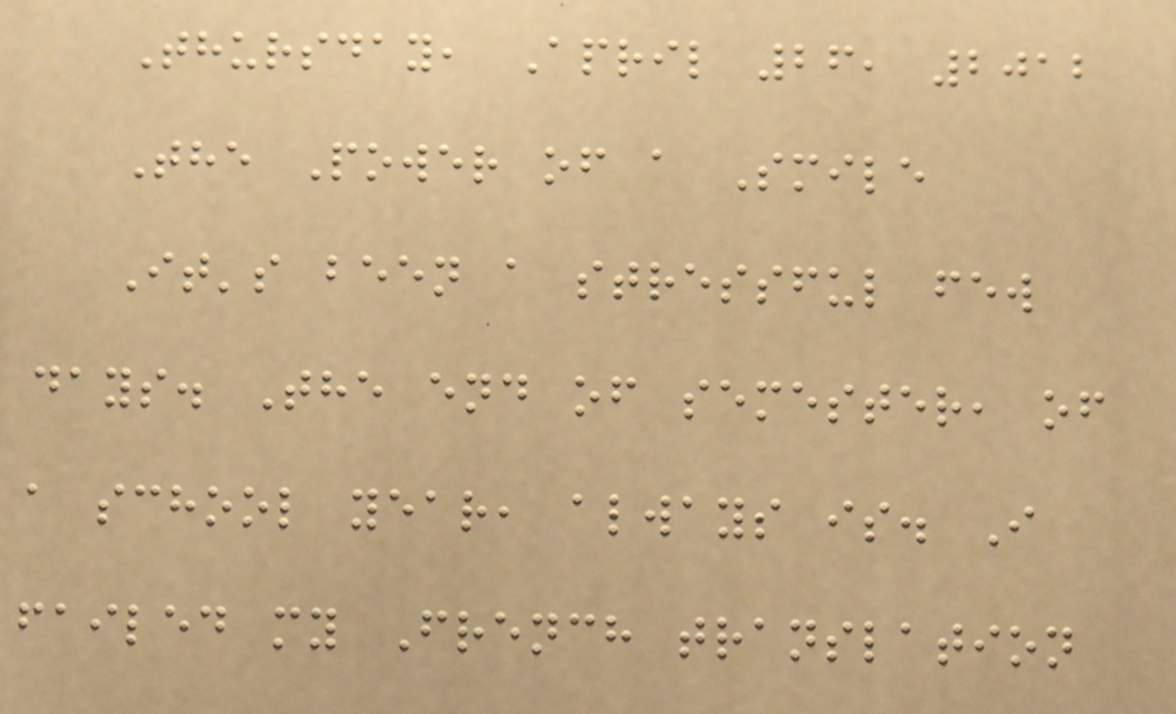Thursday, April 26, 2012
The Power of a Smile
It's been a stressful few
days. The end of semester, of
a school year, always is. I
failed my French translation
